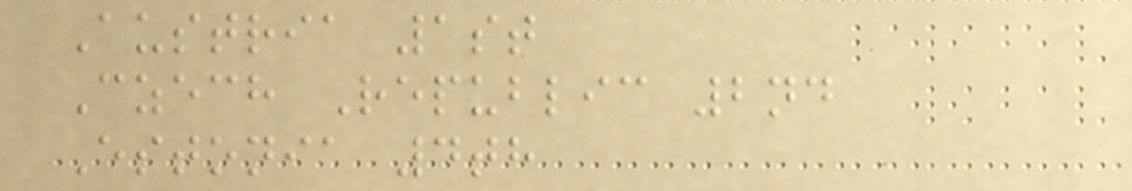Austria 1st
Czech Republic 2nd
Estonia 4th
